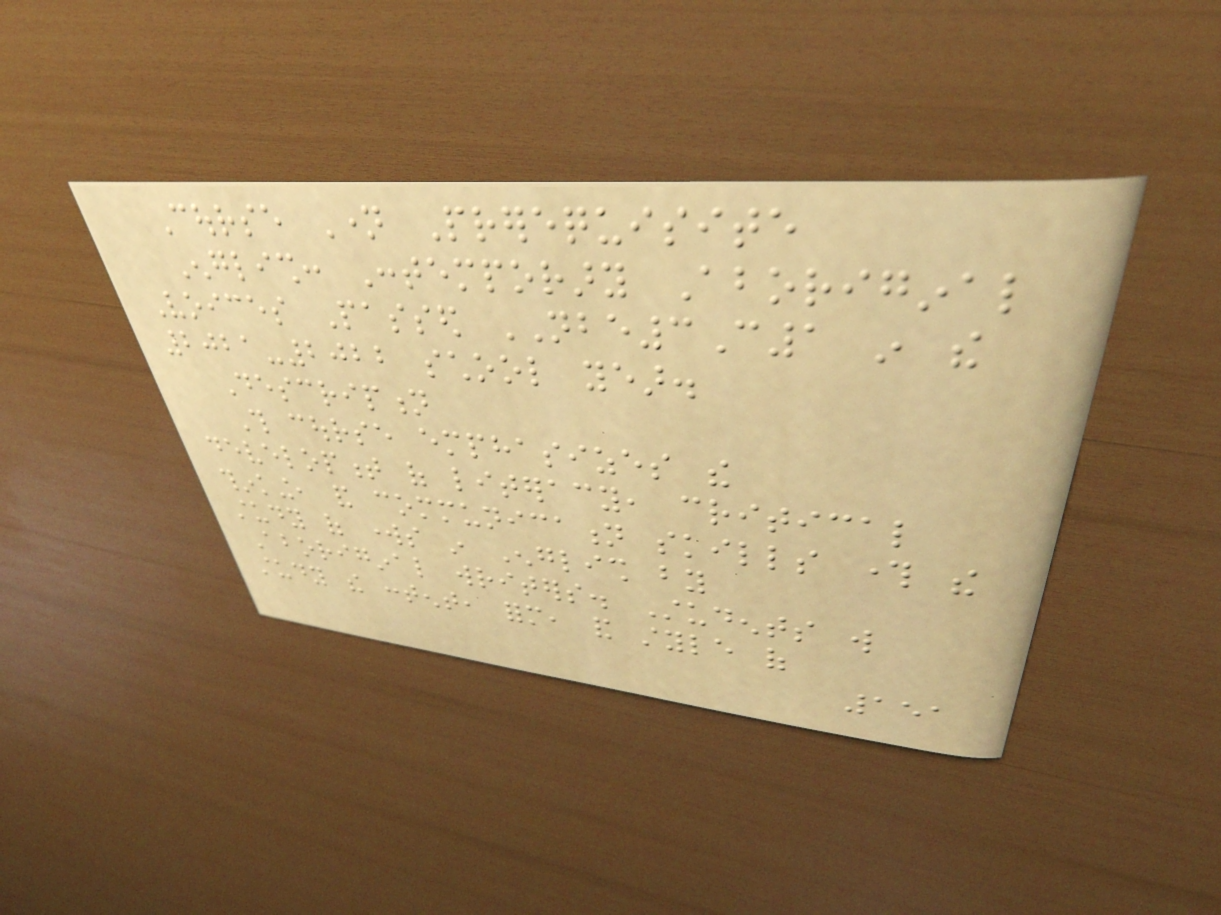Course Name Prerequisite
English: Contemporary Aboriginal
Voices Passed NBE3C1 in the
2021-2022 school year.
Description
This course emphasizes the
development of literacy, critical
thinking, and communication skills through the
study of works in English by
Aboriginal writers. Students will
study the content, form, and style of
151
